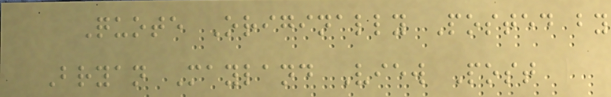Quote Originally Posted by
Bryan Mayland View Post
